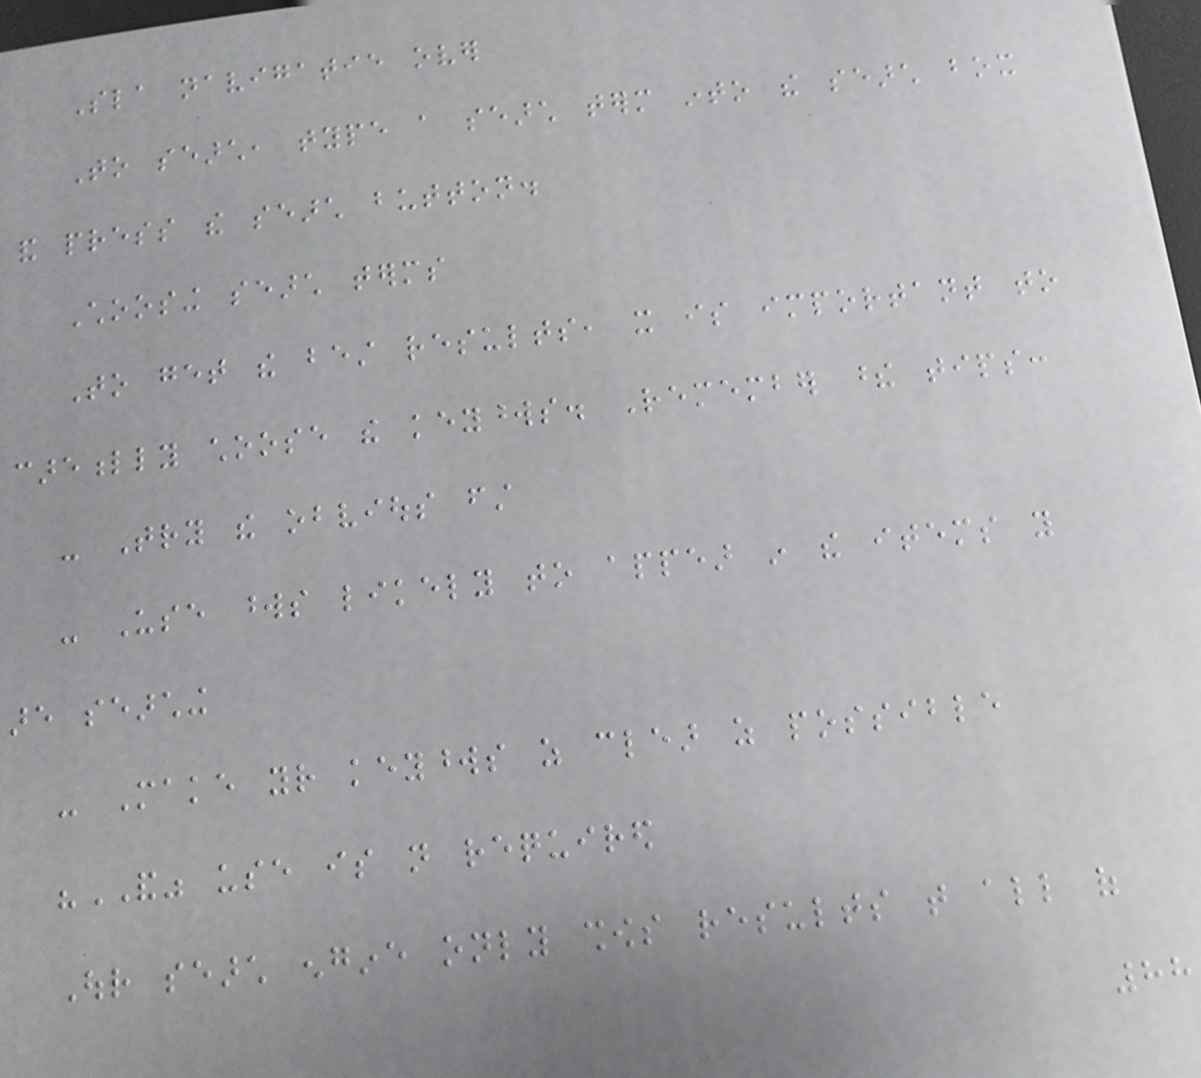Sla navigatie over
To search, type a search term into the search box
and press the search button.
Choosing search terms
To get the best results, it is important to
carefully choose the keywords. Remember these tips:
- Try the obvious first
- Use words likely to appear in the items you
are searching
- Make your keywords as clear as possible
"AND" use is not required
Our search engine only shows results that all of
88
